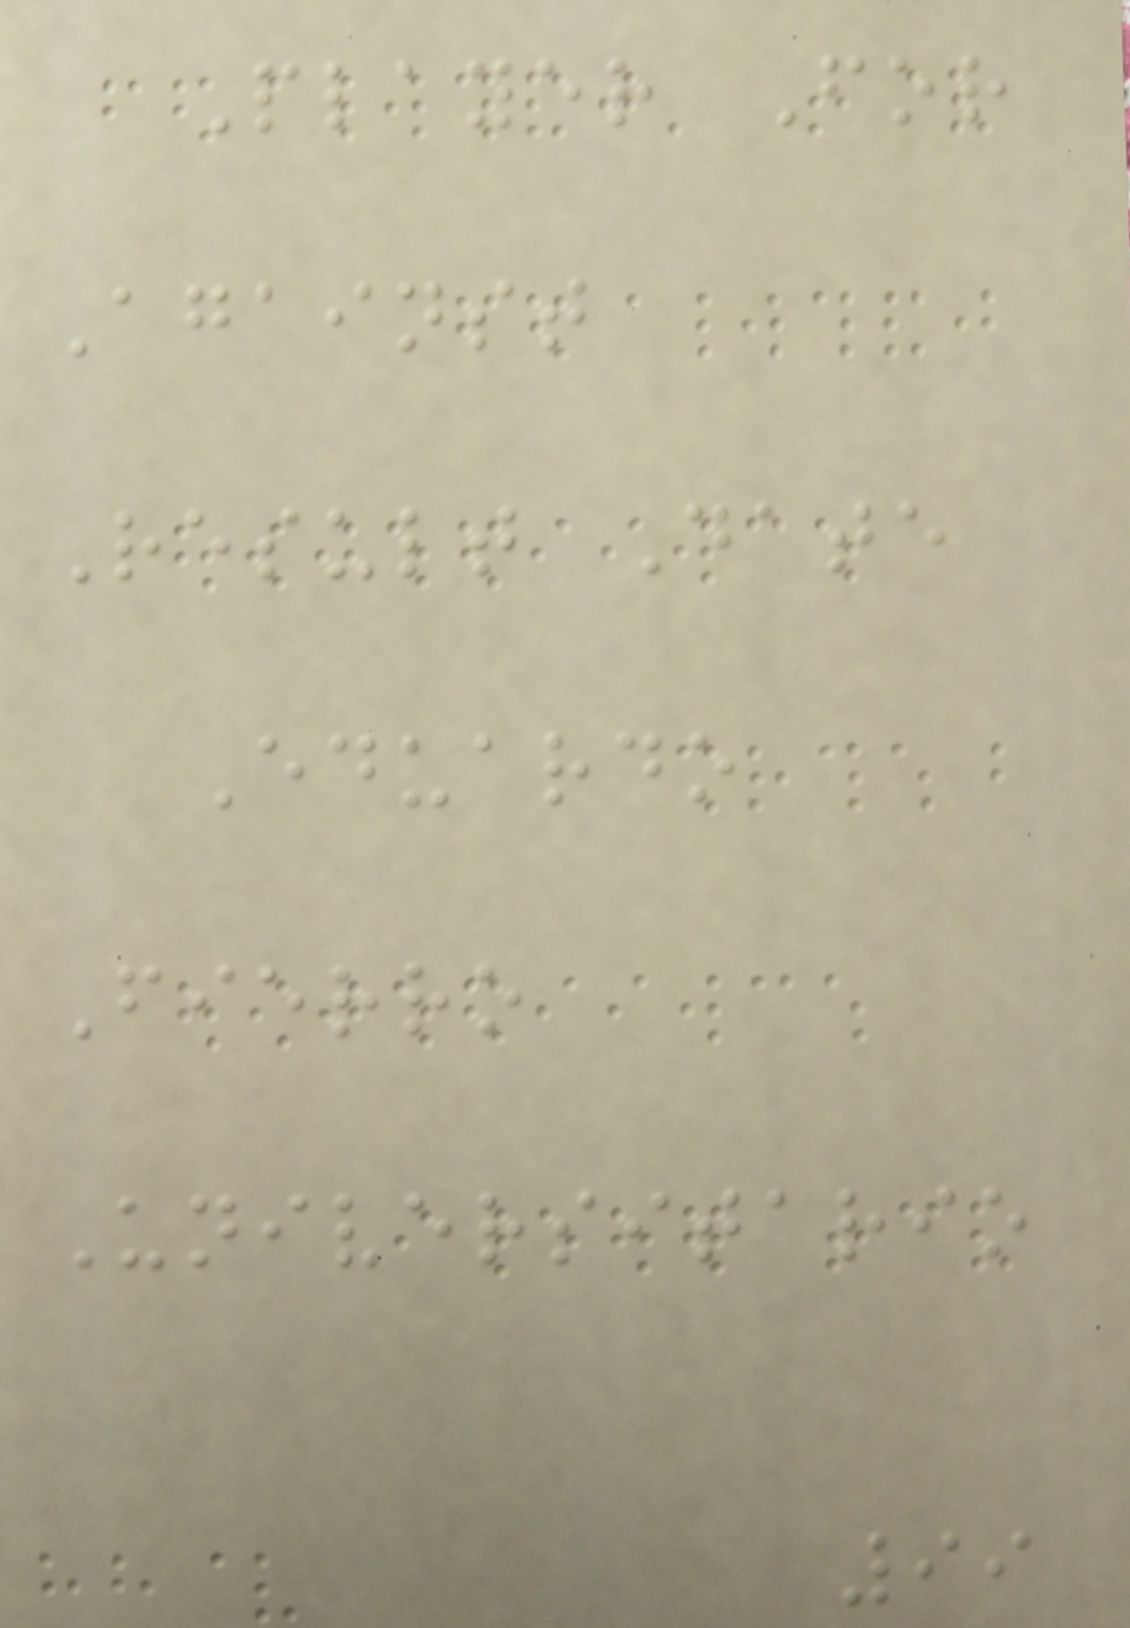Player For
Against
Result Date
Eduardo
Fierro
Universitario
99
